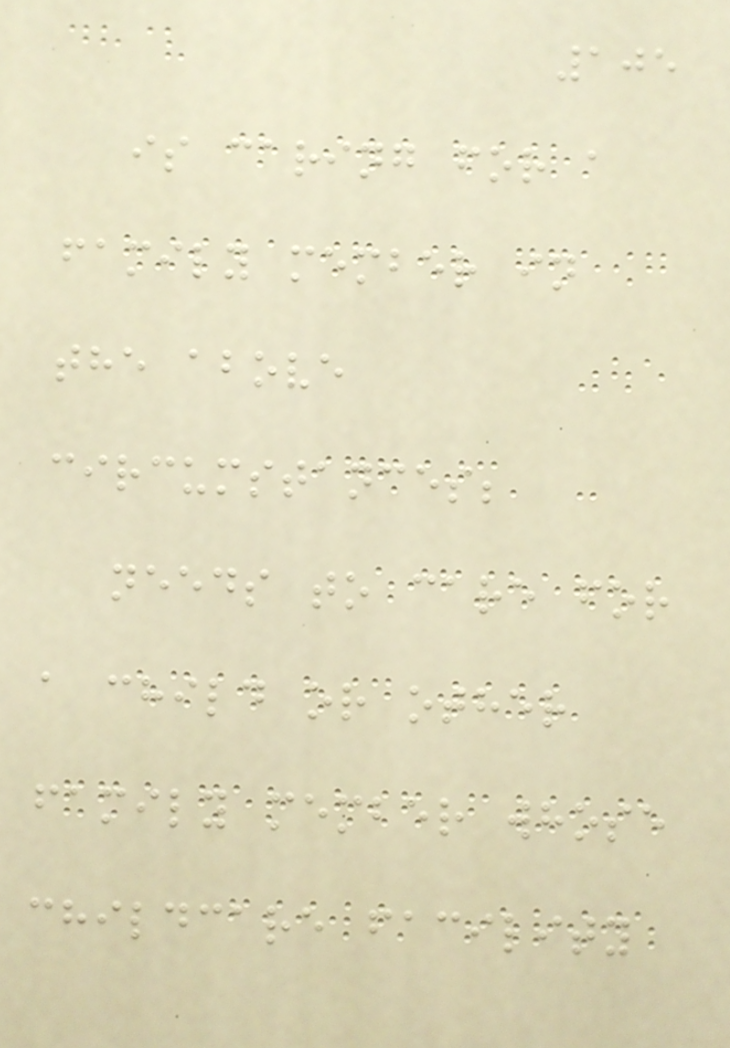105
is caring for a
family member in
the above
circumstances;
needs to care for
a child or other
family member whose
childcare facility
